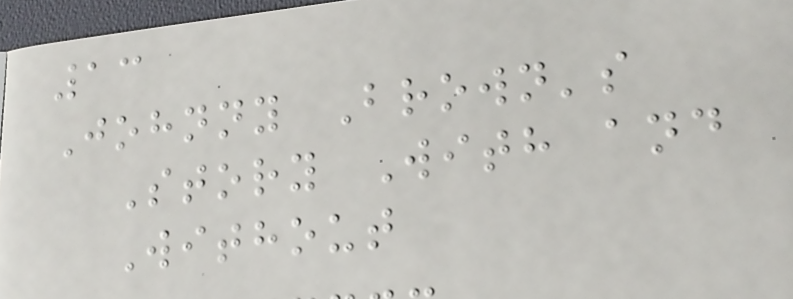13
Johnny Brown's
Story With and
Without
